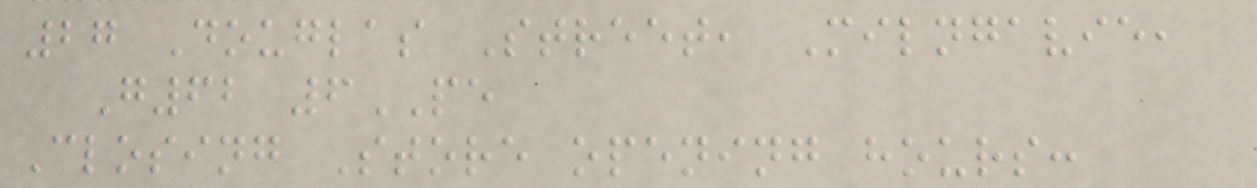27 Douglas Street, Milngavie,
G62 6PE
Closing Store opening hours:
